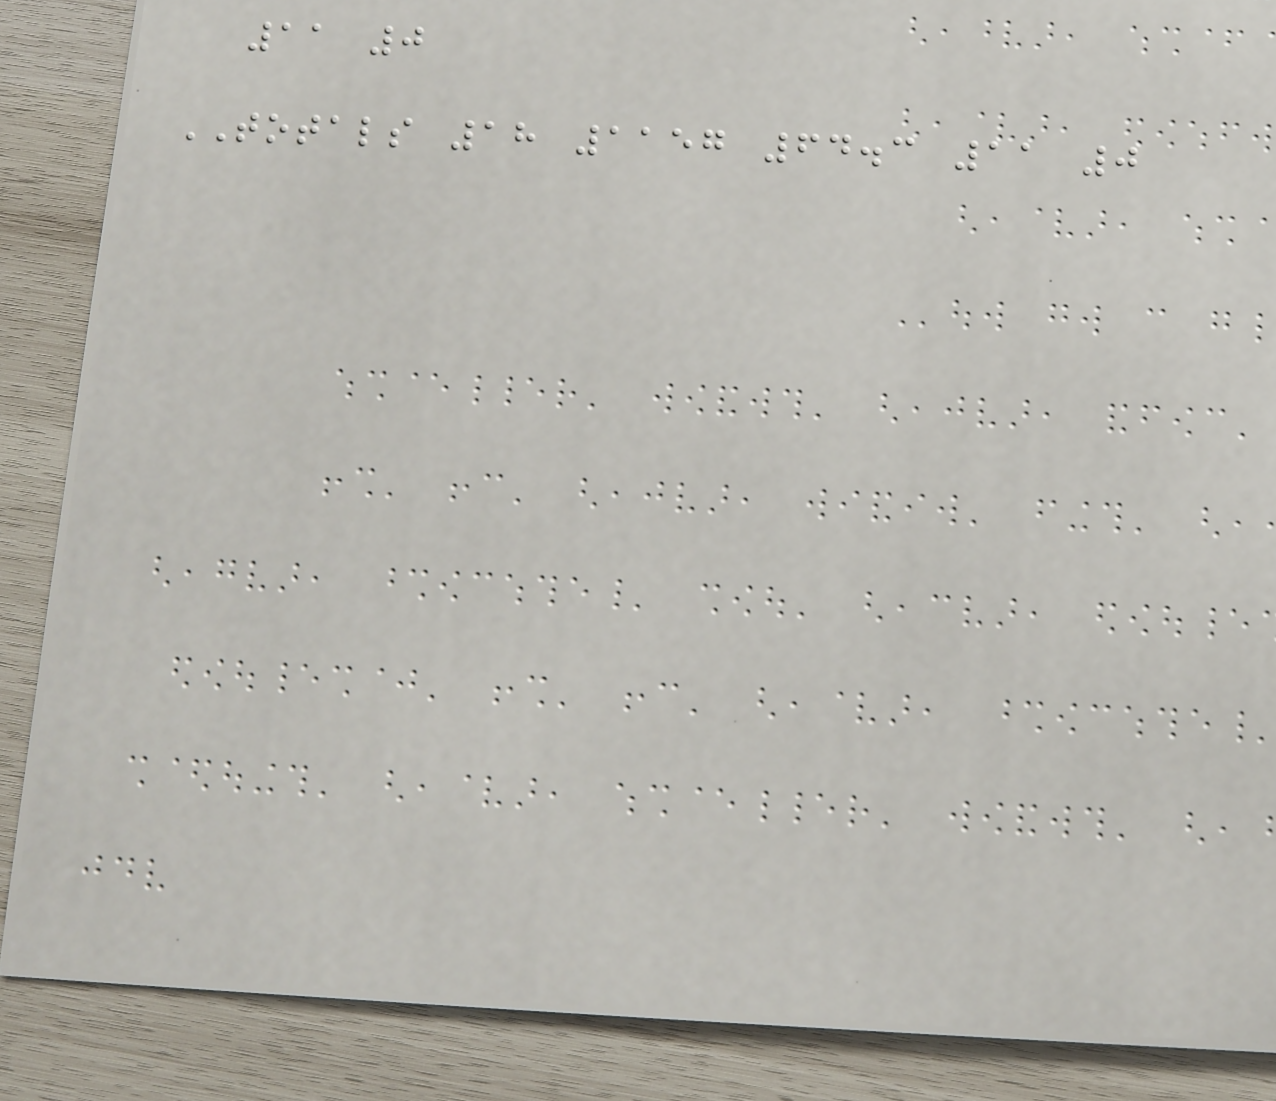11 0
TOTALS 18 1157 64.3 11 0
